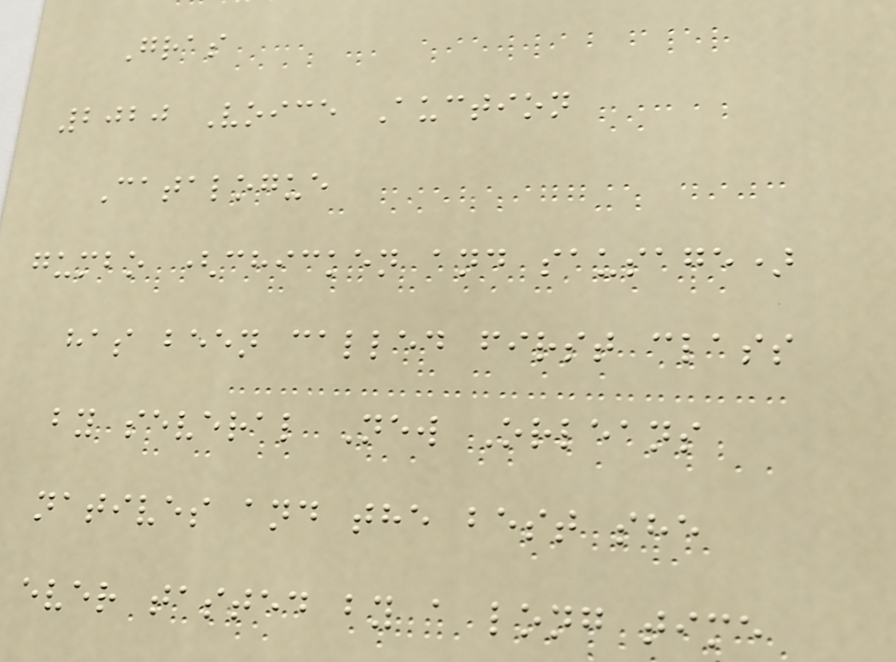Gras
2020 Voice Auction
Catalogue
gumbo (chicken and sausage)
has been called first class
by several New Orleans
natives and the best she
ever tasted by a long time
